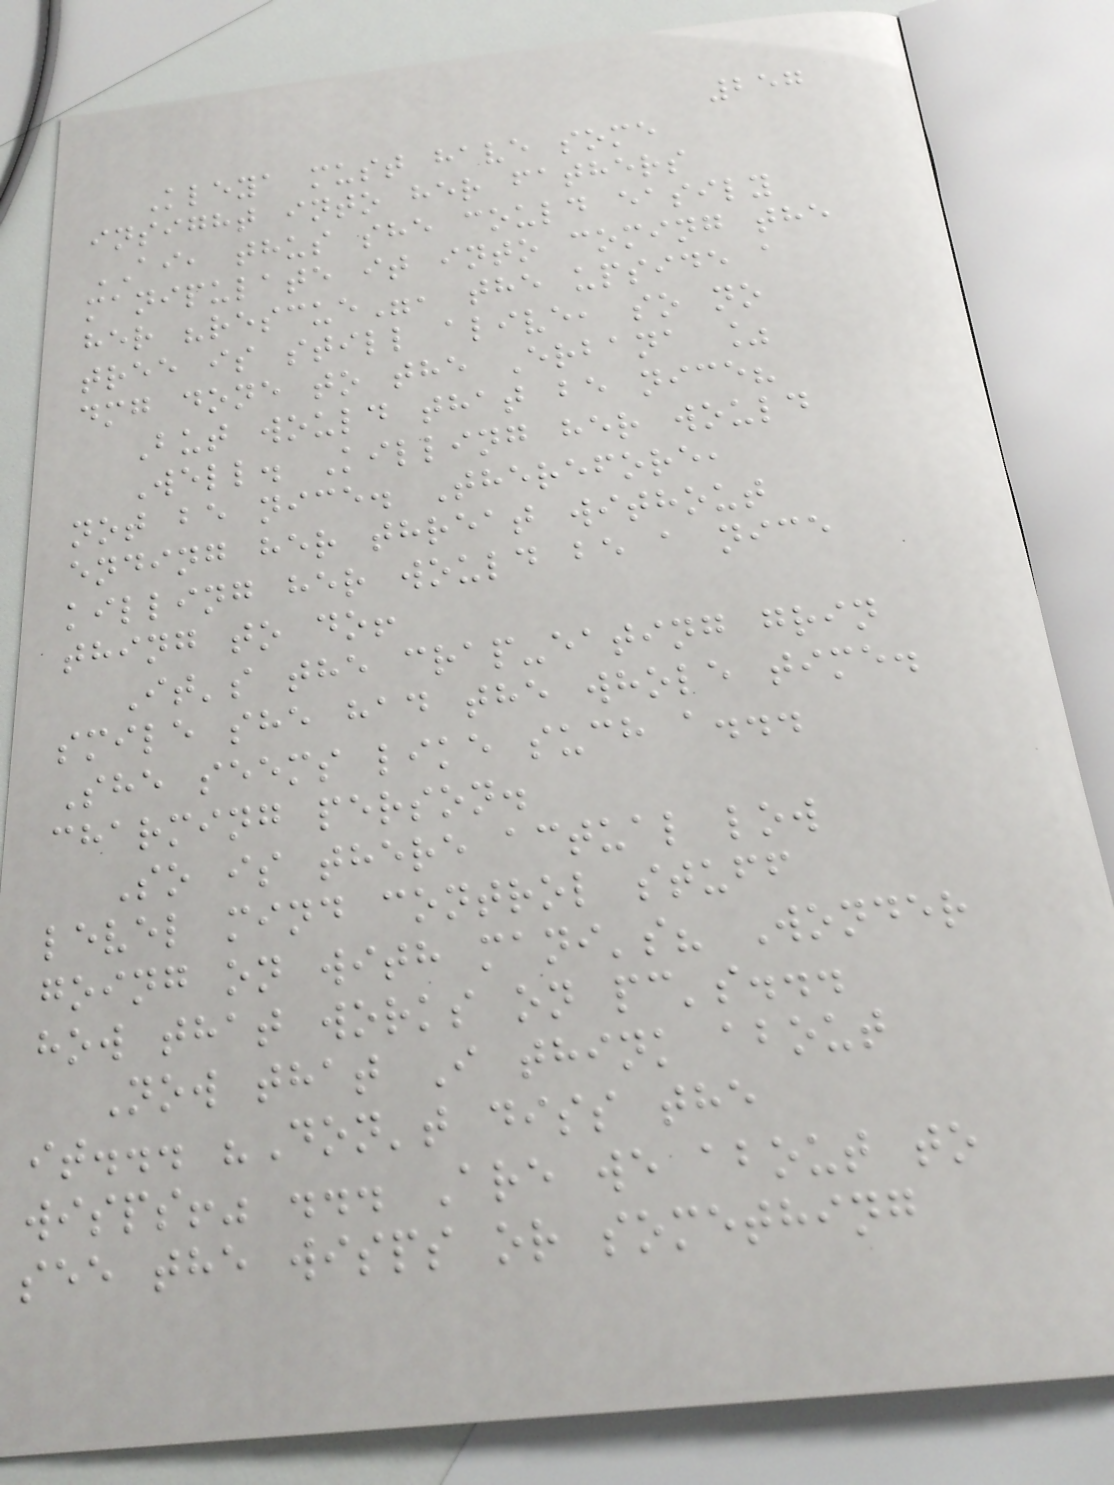257
Kleya must have some
insight into her fathers
AI, thus she could easily
manipulate it into coming the
her "rescue", the upside a
tree is still alive, so no
dmg done to the Erbana %
But would that be nice?
Well. Killing her would
not be nice. Therefore,
ending her threat without
killing her would be a nice
thing to do!
It's the crap-eating grin
smile she had the whole time.
She seems like such a...
charming person.
So is there actual low
level mind control stuff
going on with mani's? Wonder
how that works on pc's...
Now that I think about
it... "Don't diss the
wisps!" ... Are we about to
see the wisps or something
